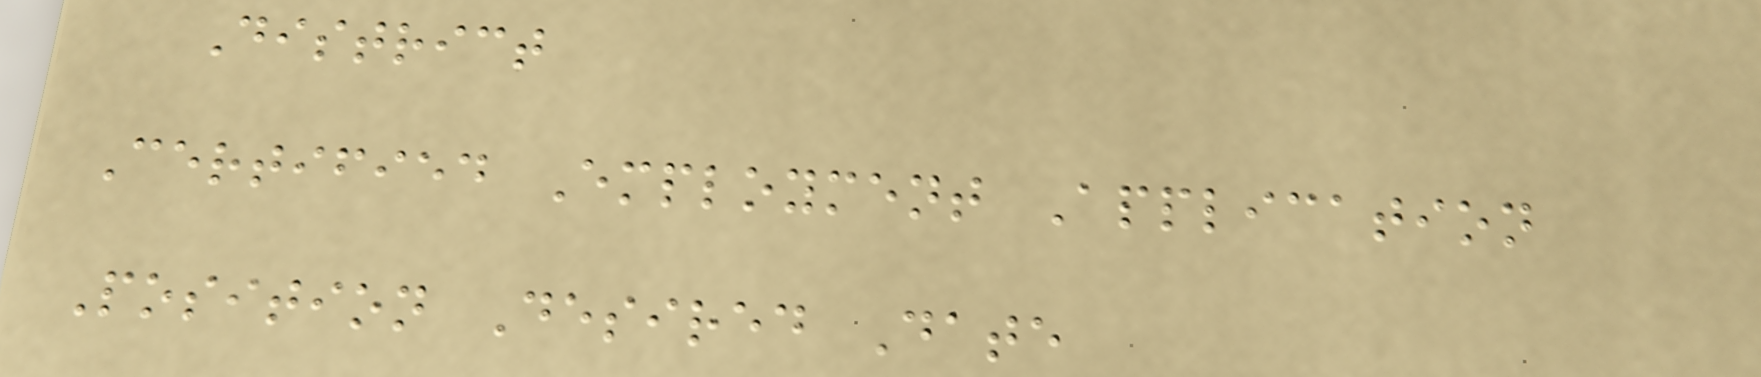District
Certified Employment Application
Position Desired Date
